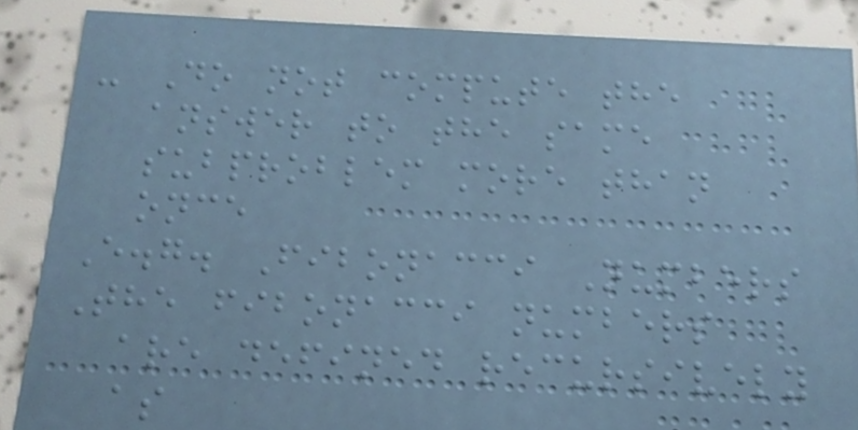- Do not compute the
answer to the same
subproblem more than
once
E.g. Fibonacci Numbers
The fibonacci numbers
are defined recursively
as
